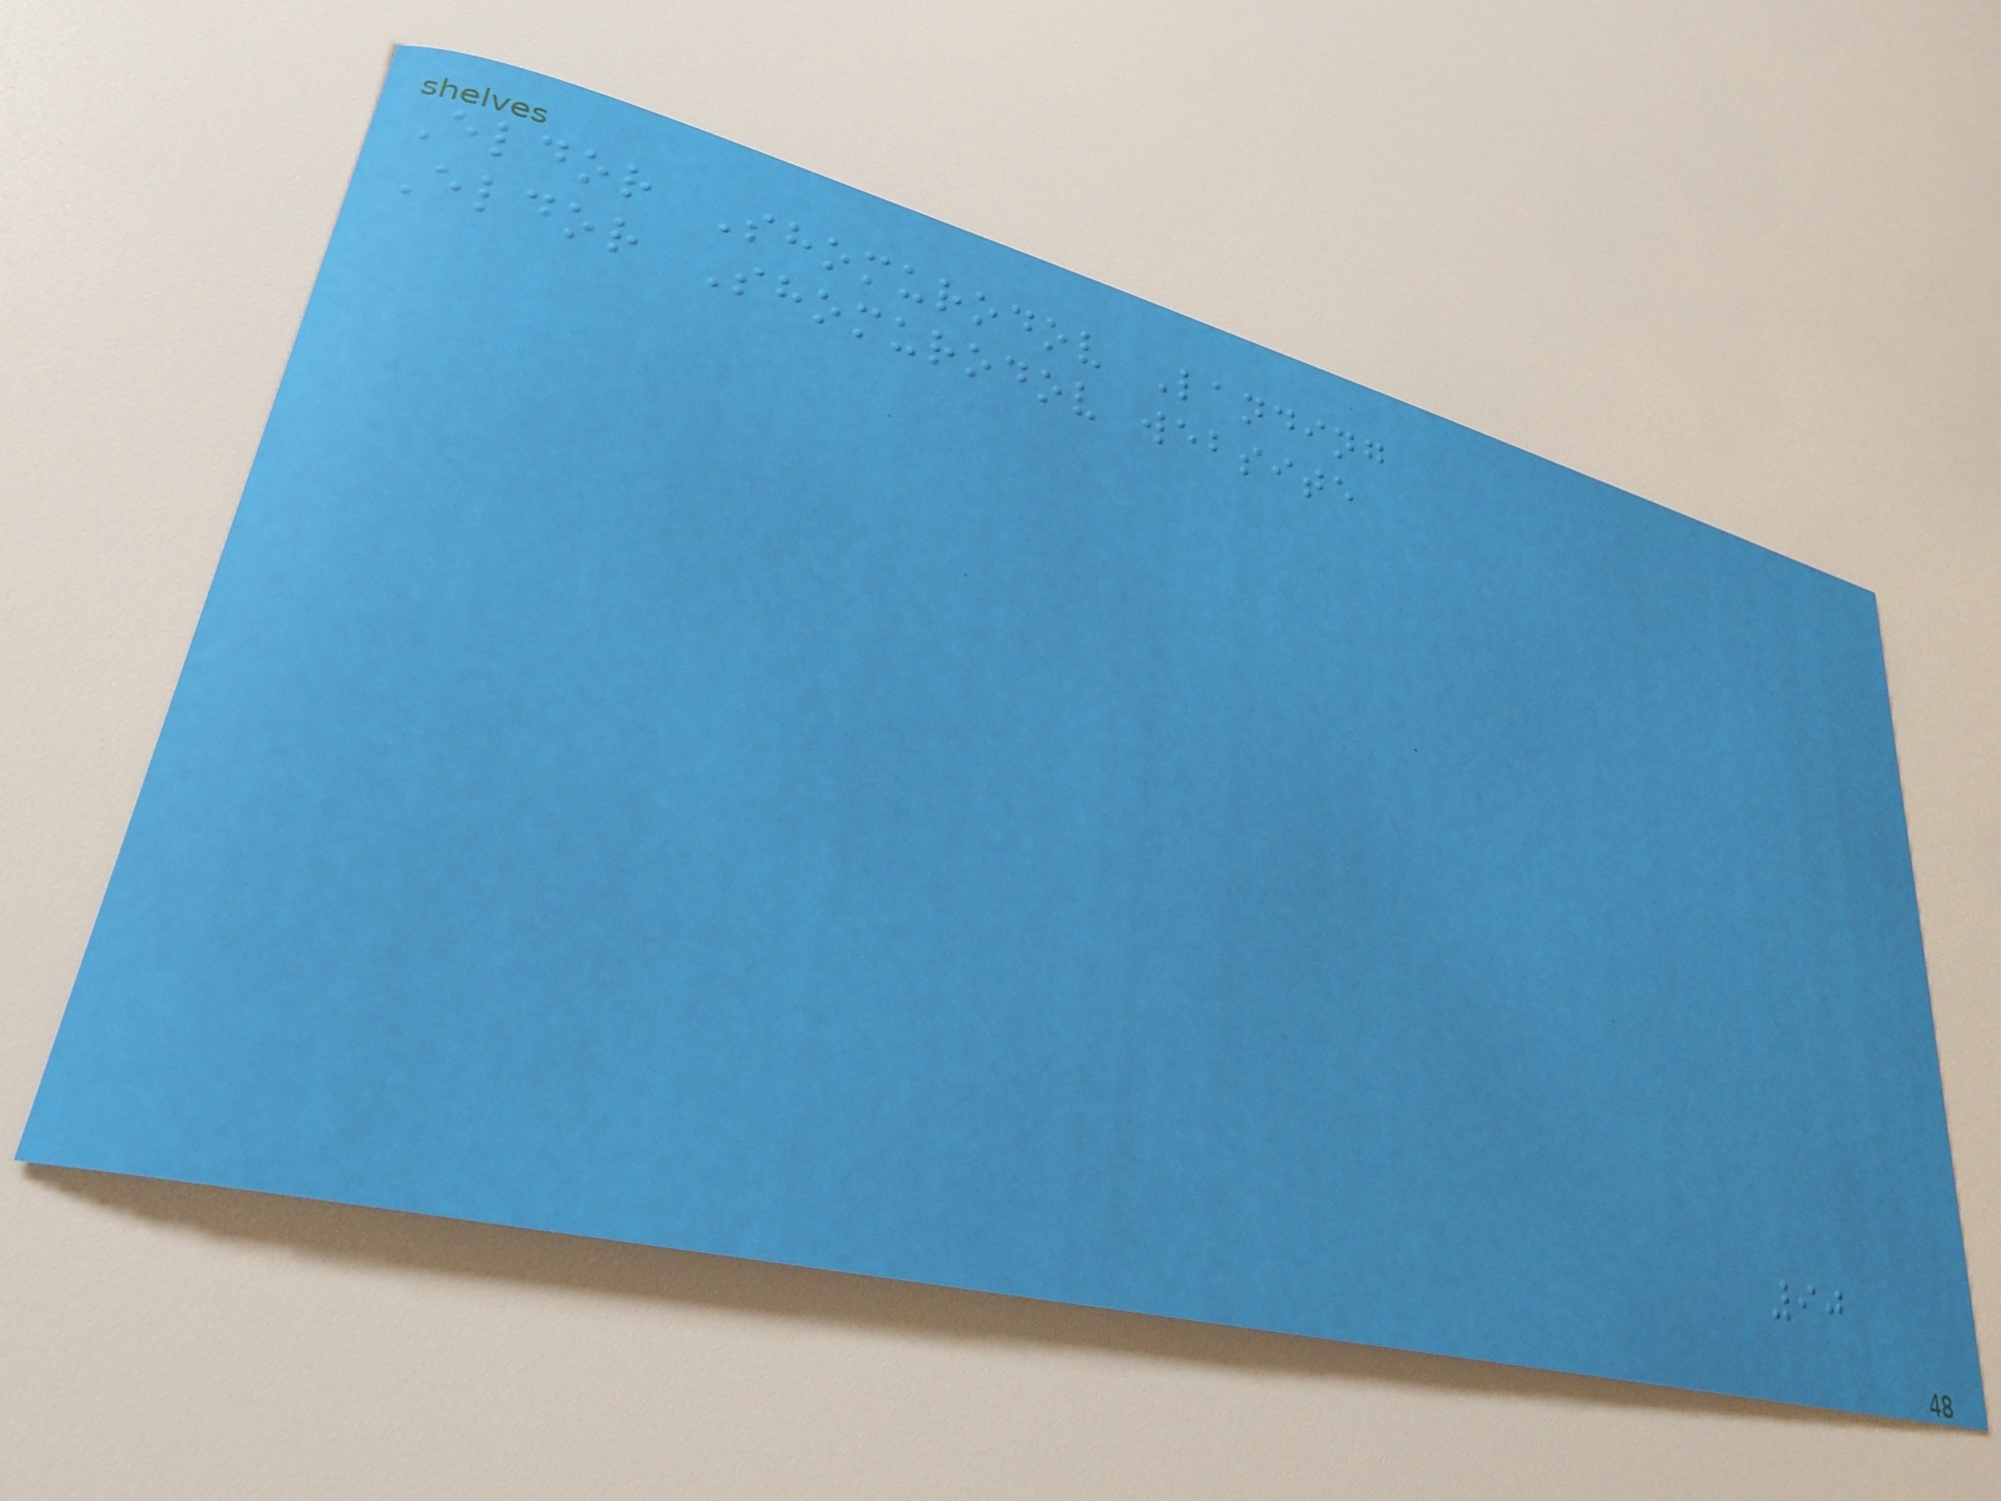Eldor Shomurodov Landing
Eldor Shomurodov website
90
